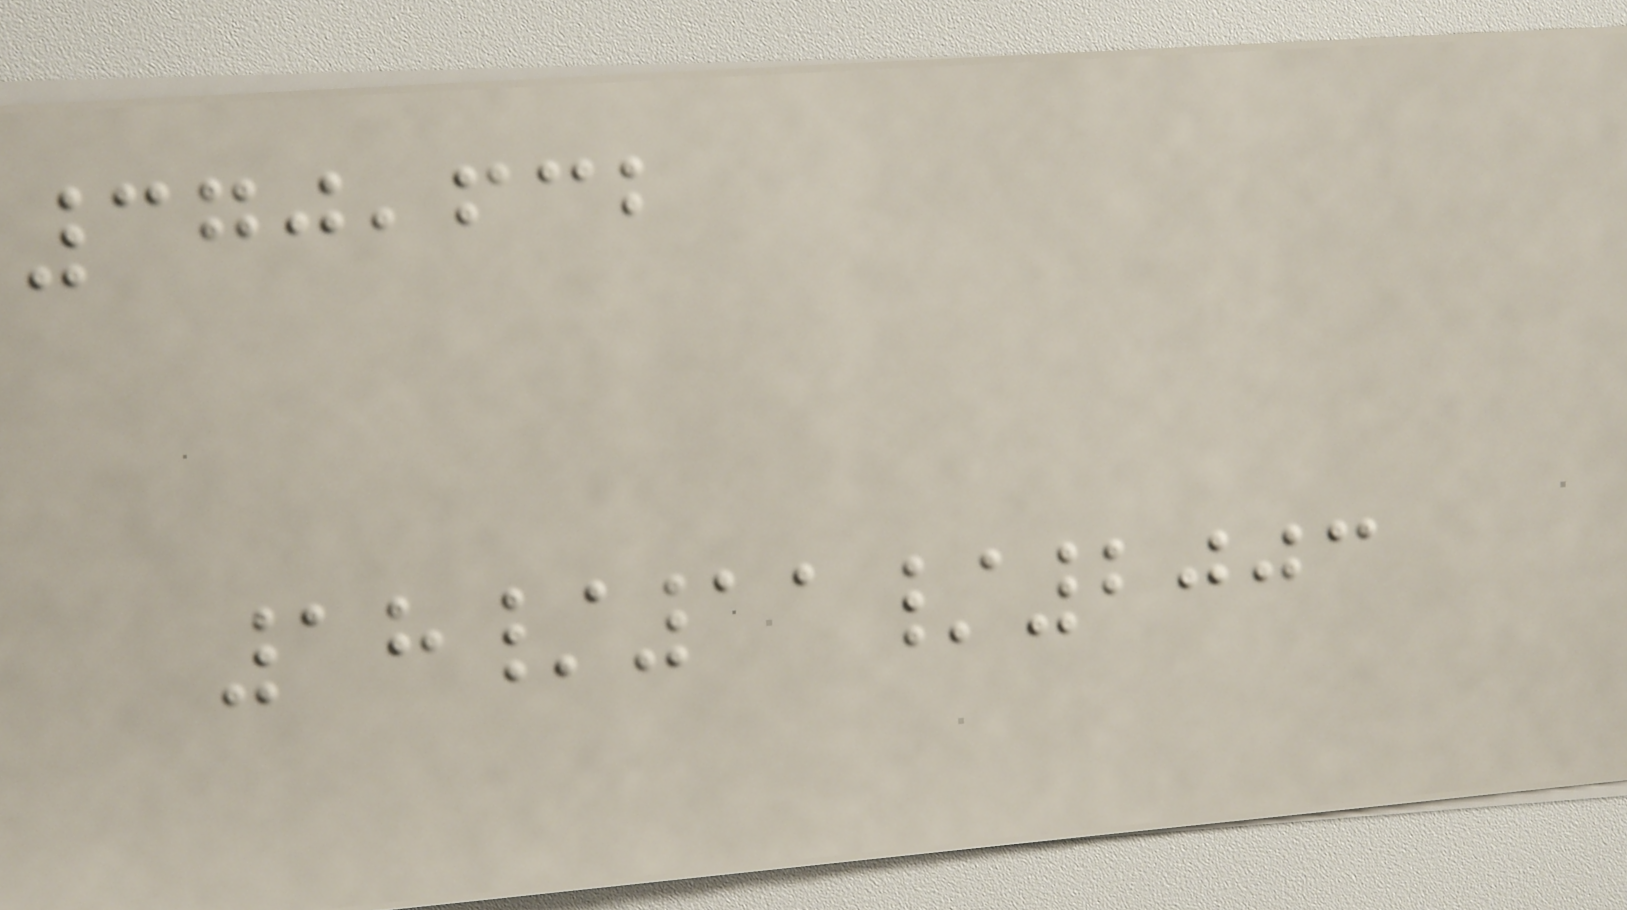370,632
18/11/2003
